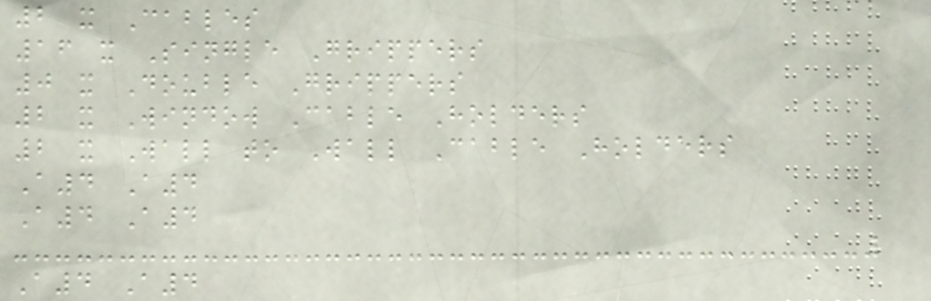2 x Cables
16 x Single Grippers
0 x Double Grippers
2 x Window Cable Holders
2 x Wall to Wall Cable Holders
A4 A4
A4 A4
A4 A4
